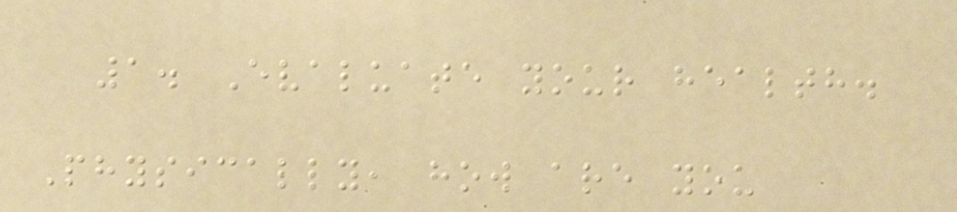1. Evaluate your health.
Physically, how are you
